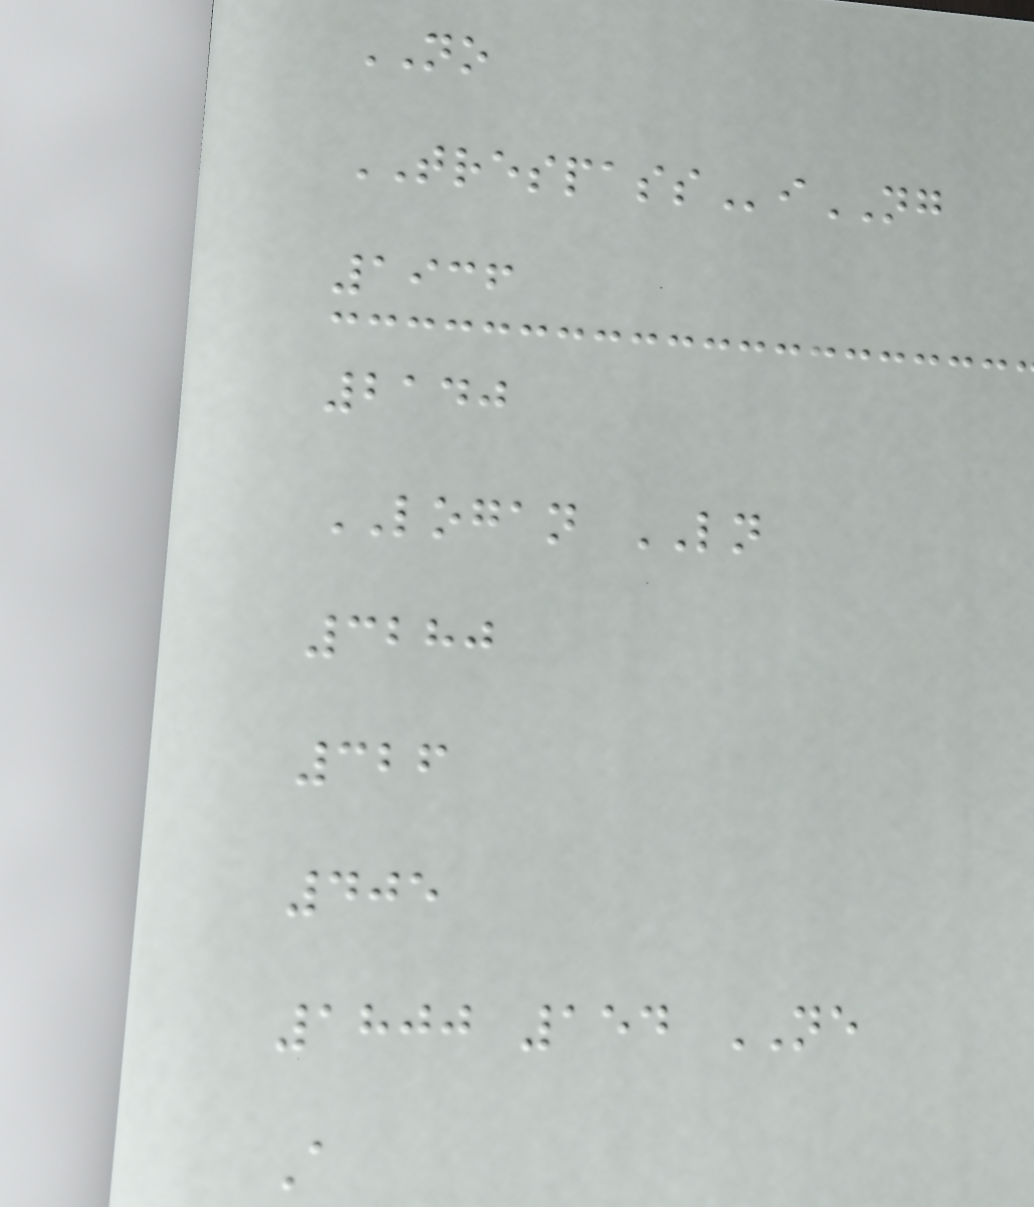NO
TRESPASSiNG
1936
2140
LOGAN LN
3280
326
405
1800 154 NE
A
